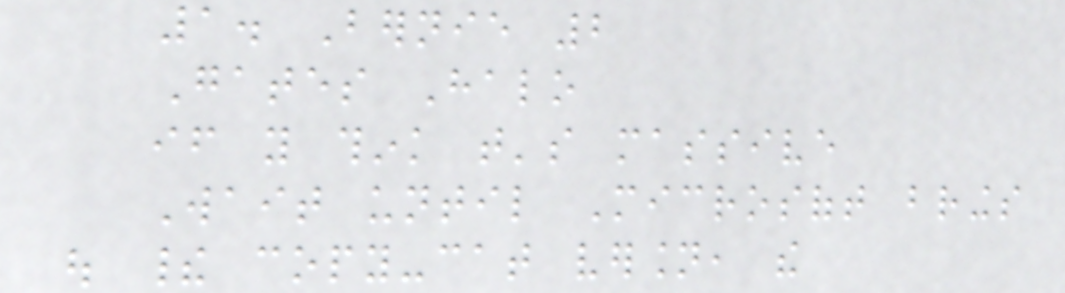1. Bernie 2
Gates Halo
if you think that's massive
Wait until Microsoft brings
out their copy-cat version, the
